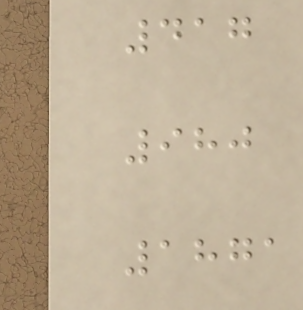417
980
1871
